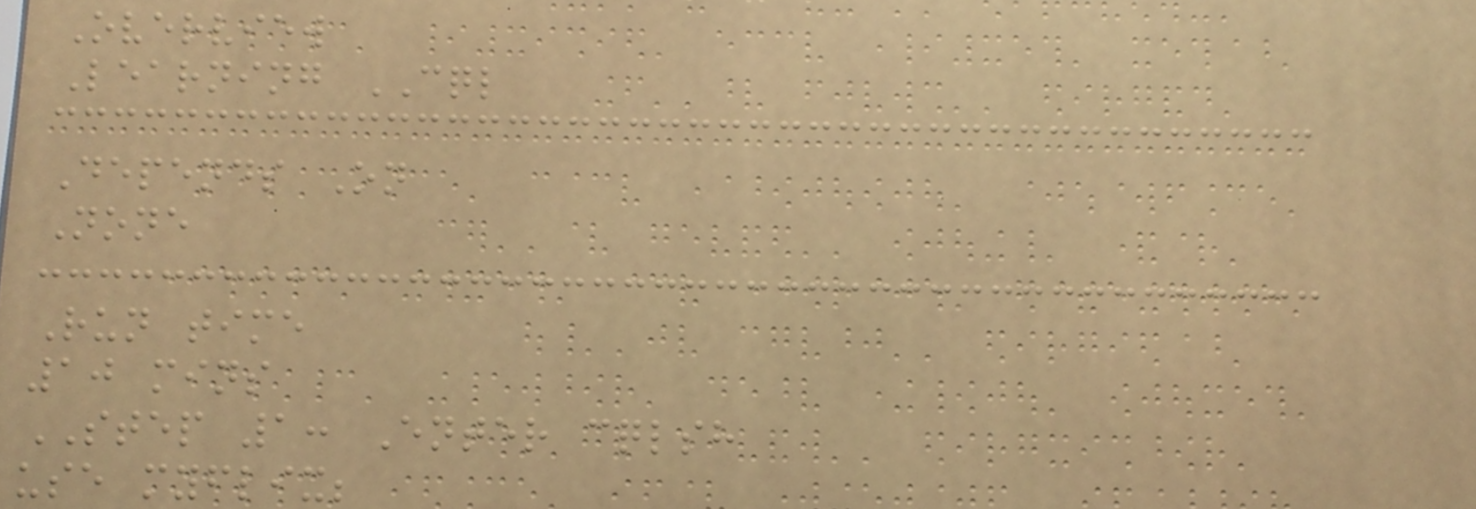Overview
Learning CQL
Depends On
None
Run time
10 mins
STEP 1: Enter cqlsh
use myflix;
